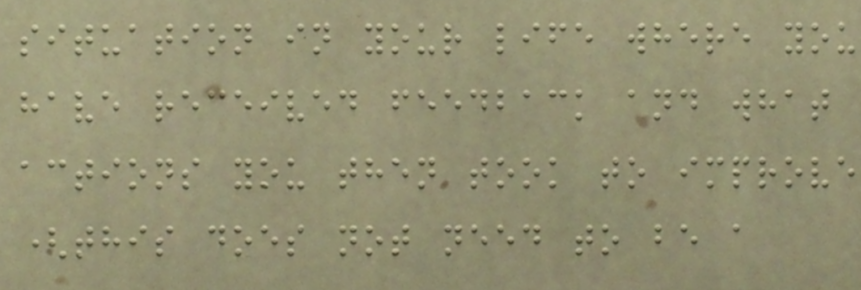situation in your life where you
have received feedback and what
actions you then took to improve
(this does not need to be a
